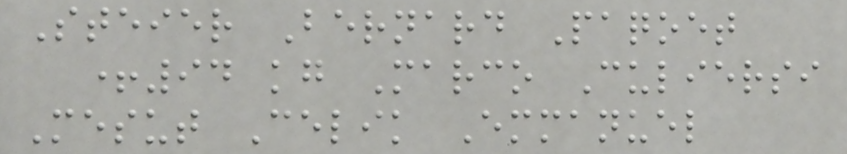Steier Bernard Paqoet
+94 kg Marco Culiersi
Mesut Celik Emmanuel
